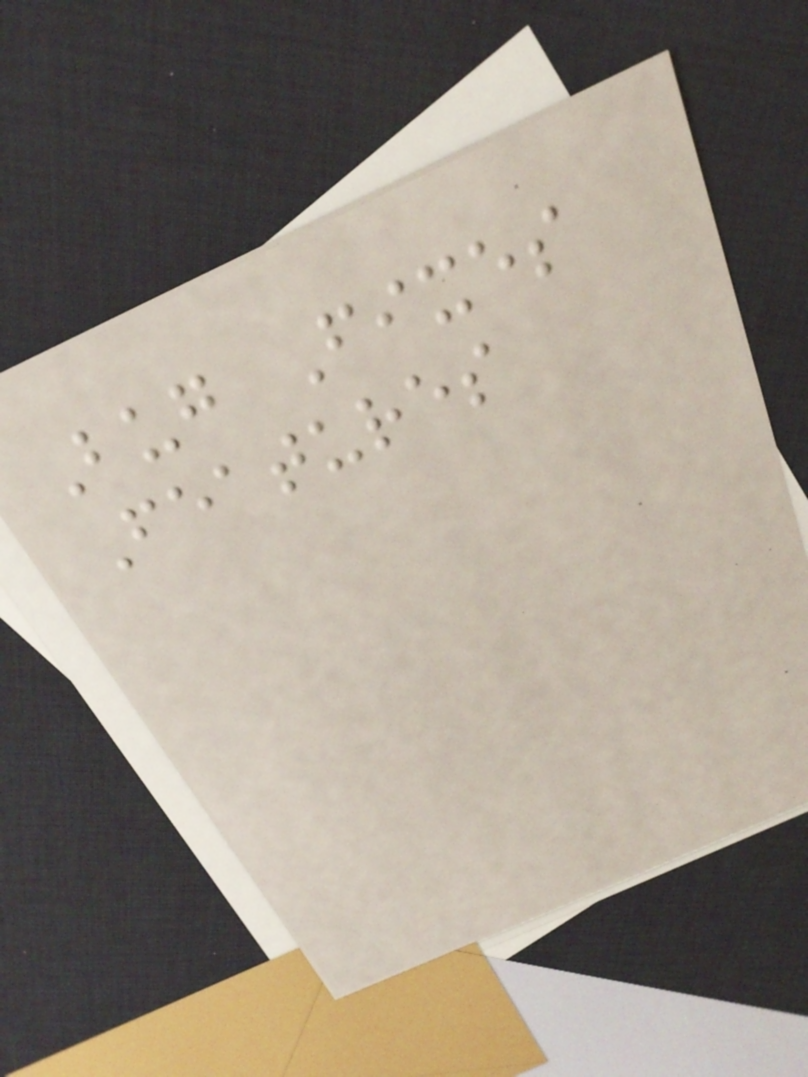Bug Fixes
Features
